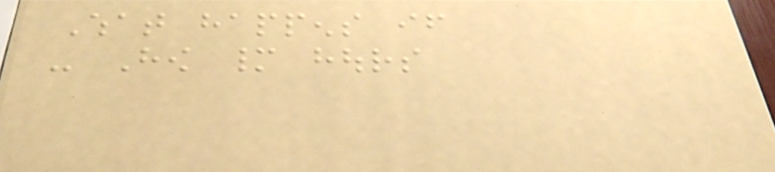What happens if
- How many hours
